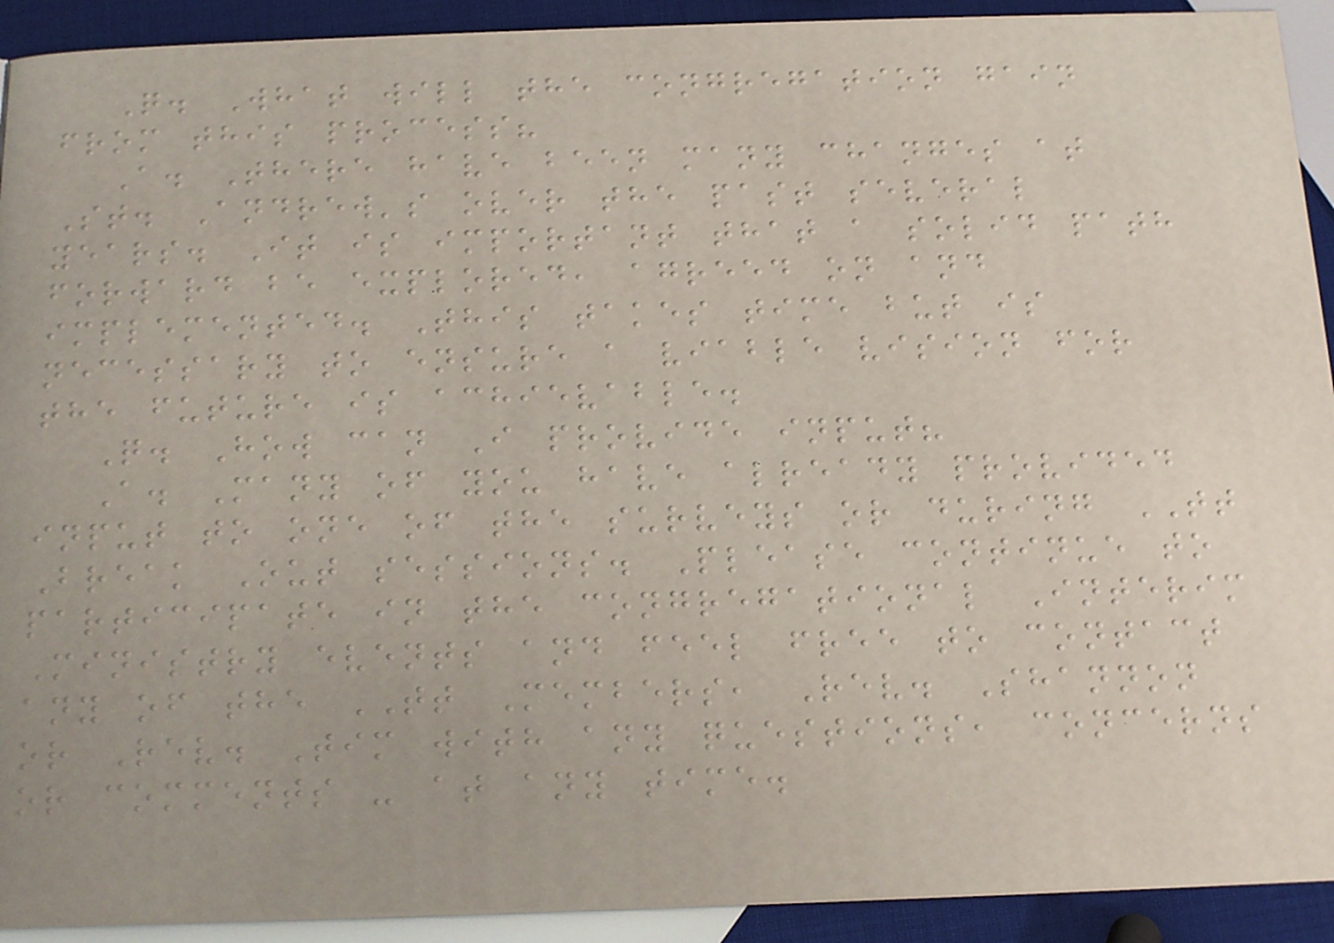Q. What will the congregation gain
from this process?
A. There have been many changes at
St. Andrew's over the past several
years. It is important that a solid path
forward be explored, agreed on and
implemented. This takes time but is
necessary to ensure a viable vision for
the future is achievable.
Q. How can I provide input?
A. Many of you have already provided
input to one of the surveys or during TT
Break Out sessions. Please continue to
participate in the congregational Interim
Ministry events and feel free to contact
any of the TT Members, Rev. Shannon
or Rev. Tim with any questions, concerns
or comments - at any time.
